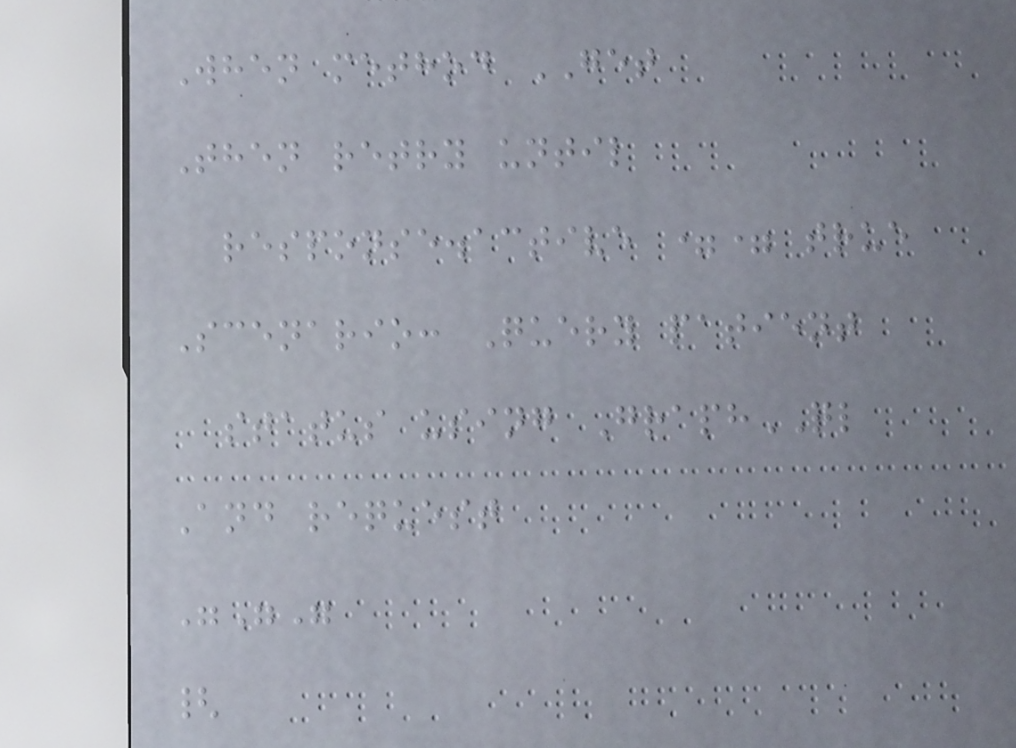When method GET
Then retry until
response.active == true
Scenario: Query patient
status using GraphQL
And request
"""
{
